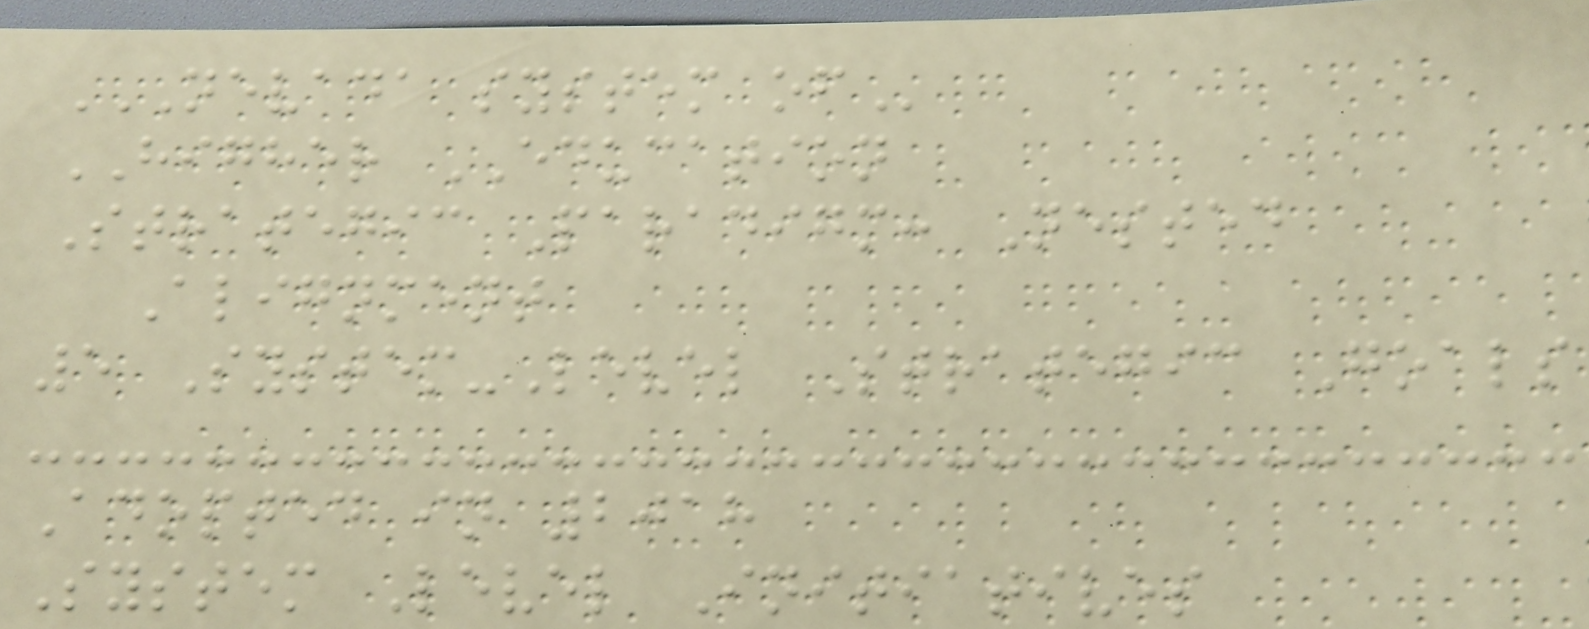NEVADA SYSTEM OF
HIGHER EDUCATION
Strategic Paradigm: Nested
Alignment
5 System-Level Strategic Goals
Adopted in 2018
System Level Initiatives
